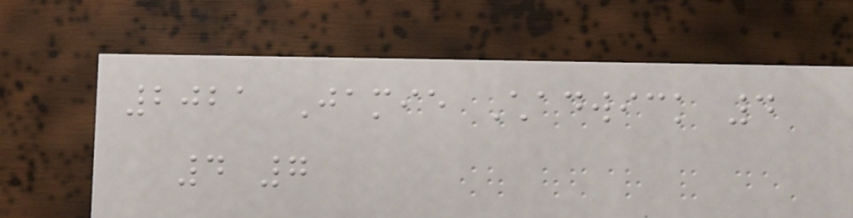2021 Jamie Chadwick 4
4 7
